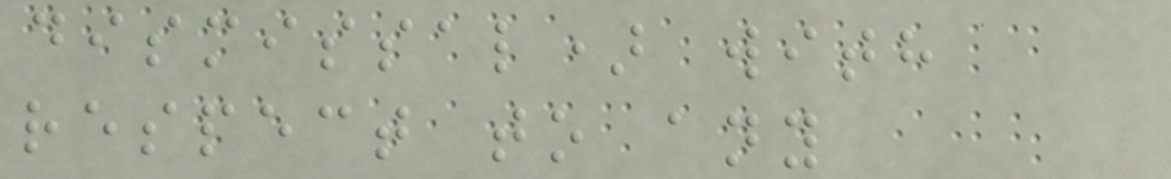dismissal) with
respect to any
